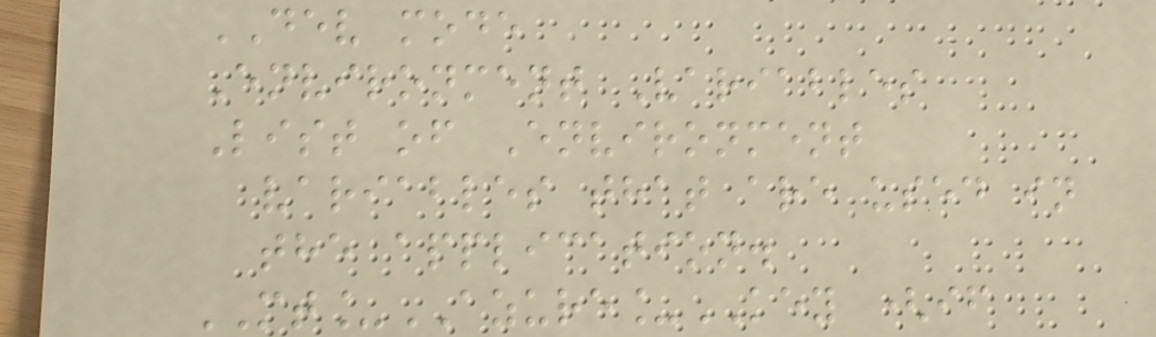DEV mode
Environment Variables
List of Environment
variables that are used in
the application.
MT_AZURE_KEY (if
